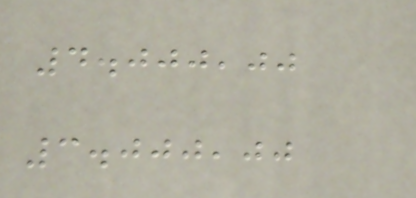4.000,00
3.000,00
